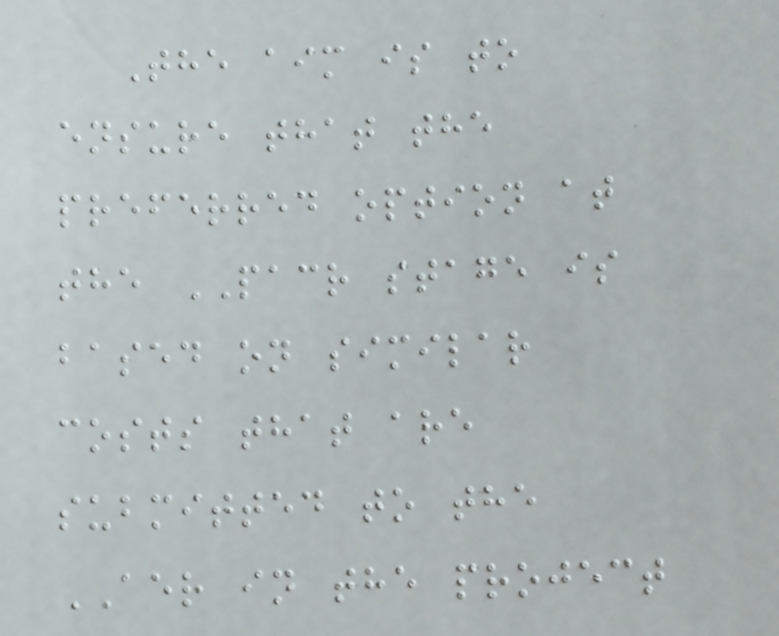The aim is to
ensure that the
preferred option at
the PACR stage is
based on similar
costs that are
submitted to the
AER in the project
